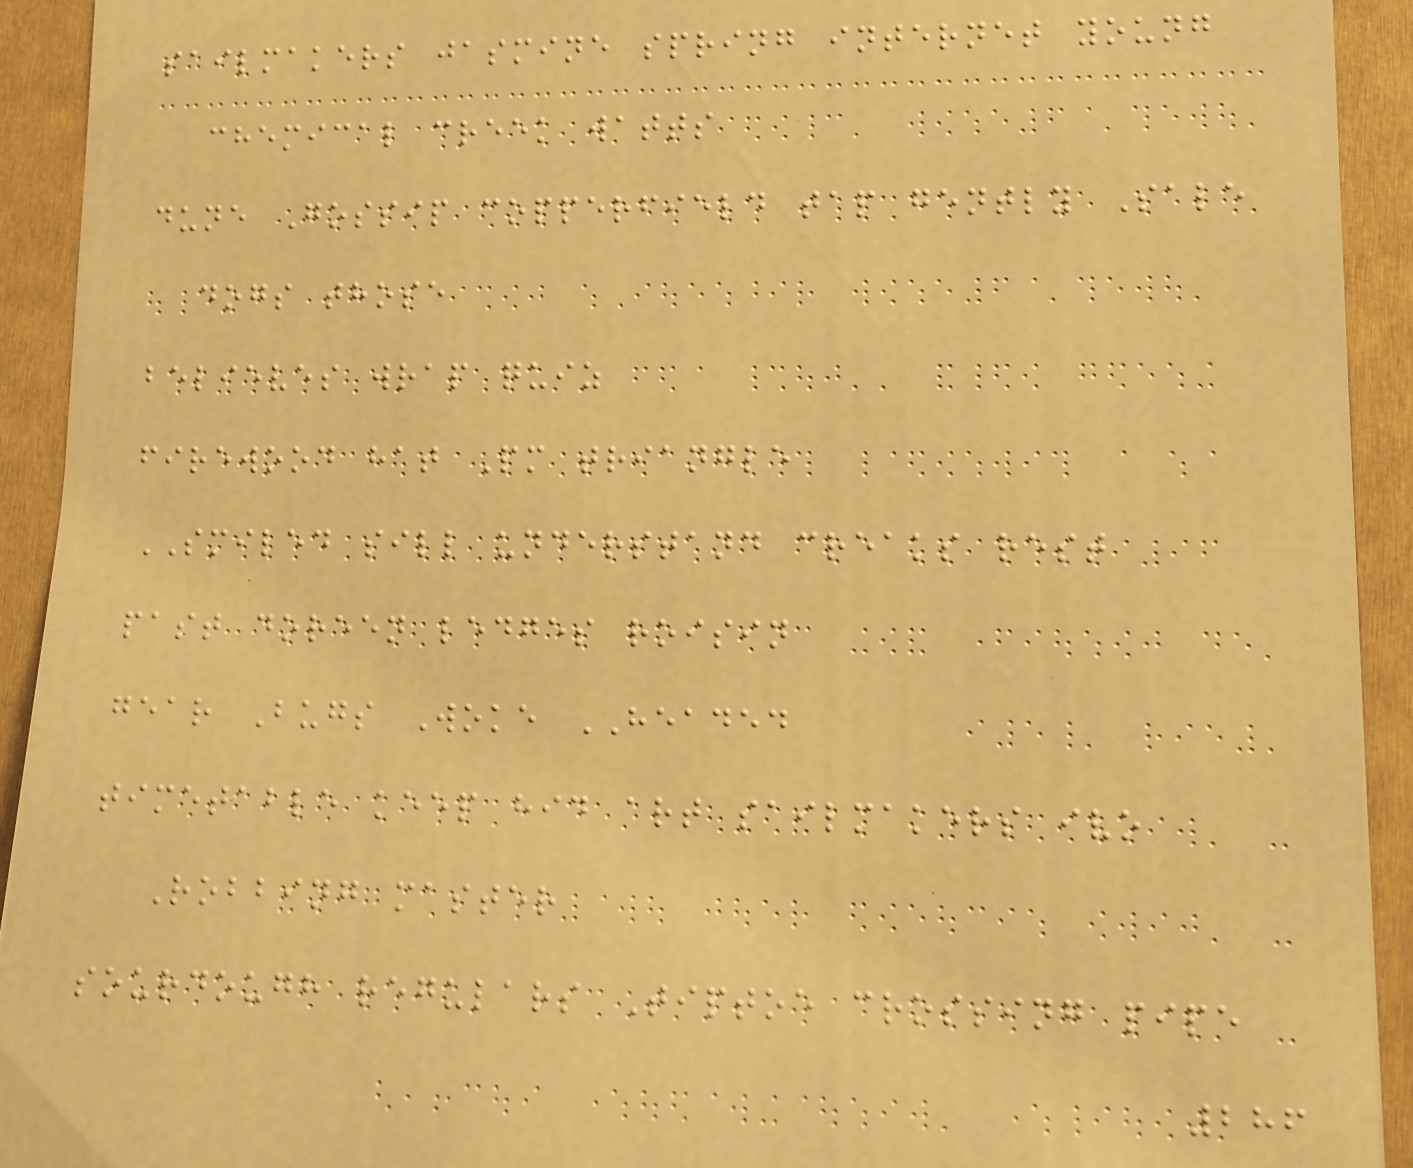sailmakers jasmine spring internet young
chemical creek watts
dune Gossip copperfield tap gently Sale
dogs those
believes wrap quiz
firewood hat Pm triangle
SMILED sill understand creaks rest
past doreen ledges roisin
gear Bugs Woke HEADED
timetable keep hid art sailmakers ivo
Robbing master
sourdough regulars Tiptoe crossing pipe
286
